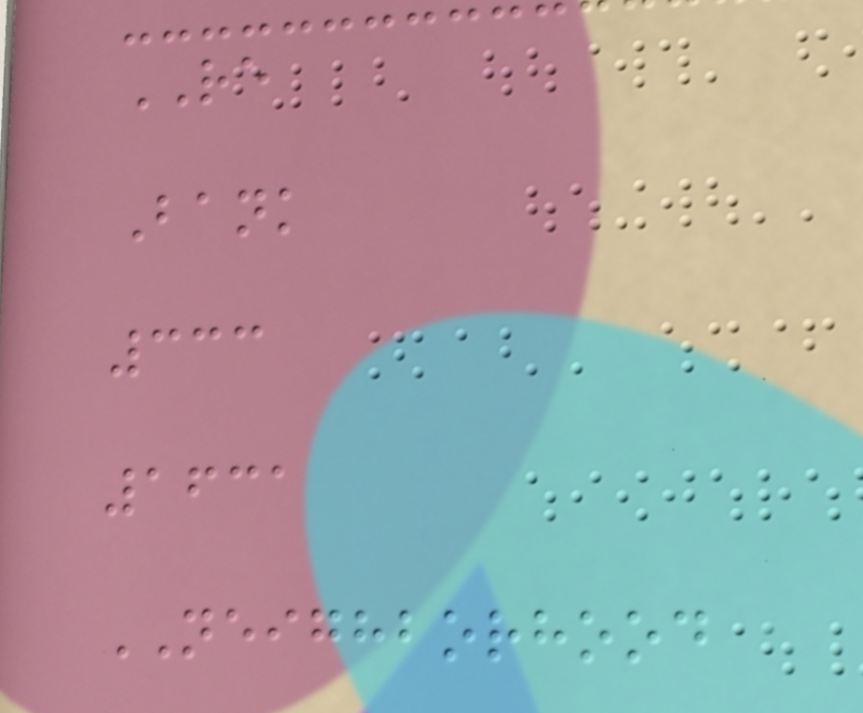RE
Bank
333
1631
NEIGHBORHOOD
